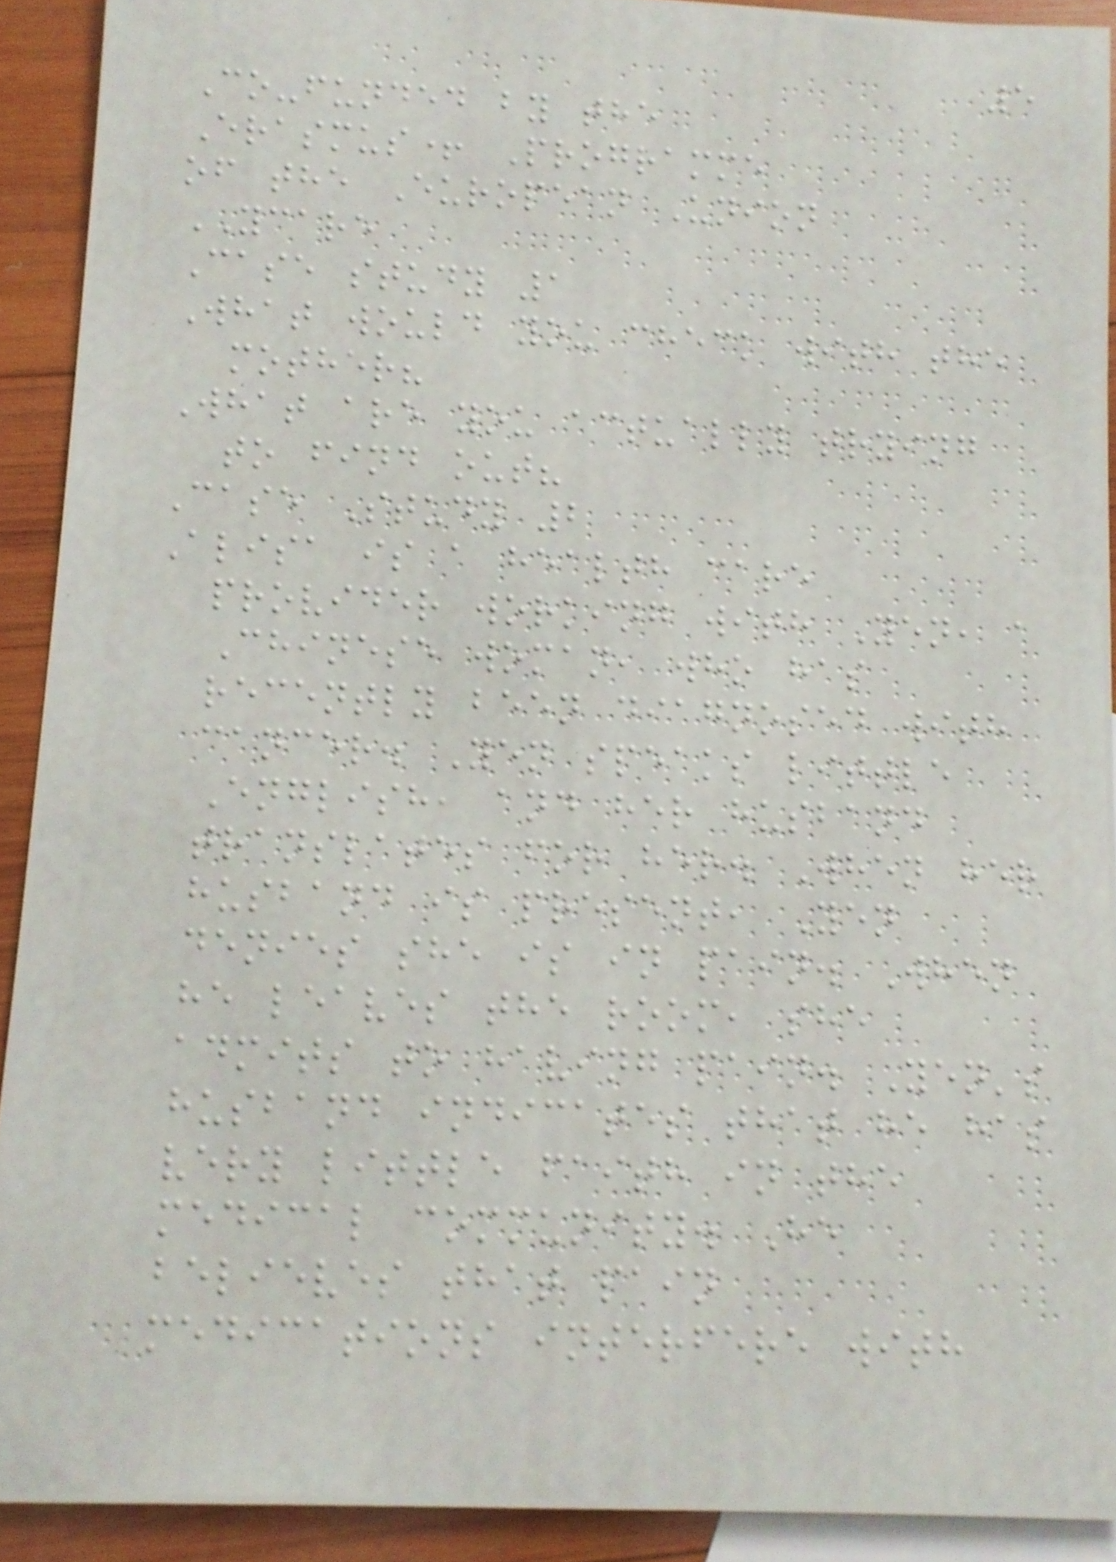5
Co-funded by the
Erasmus+ Programme
of the European Union
YCARE
Case study 1
What would you check with the
mother?
What are you actually trying
to find out?
Case Study 2
Alisa is a health care
provider working with Yen, a
Chinese woman, who has
recently been diagnosed with
cancer. Yen speaks little
English, and her husband
translates for her. When her
husband is present, Yen
denies she is in pain. When
he leaves the room, she
admits to having pain. Yen's
husband indicates that he has
very little faith in the
medical community. He
believes that pain
medications interfere with
